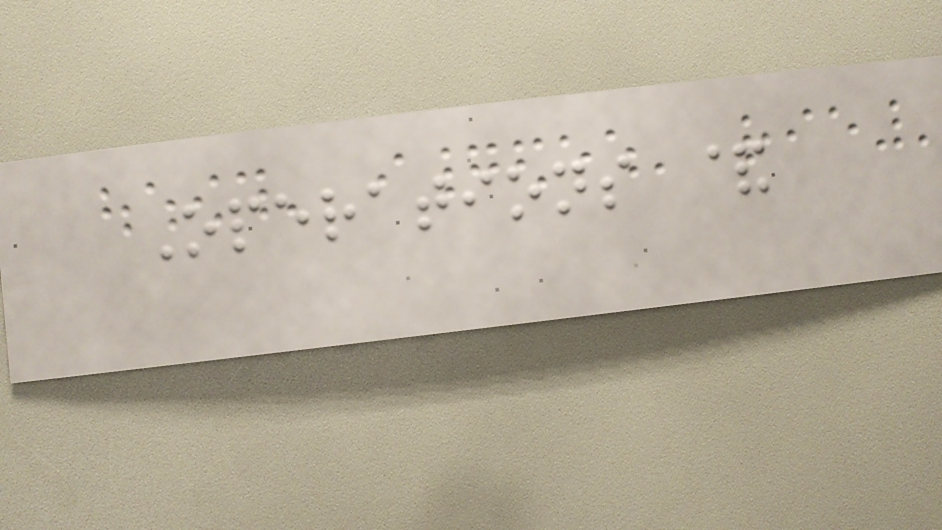Operations &
